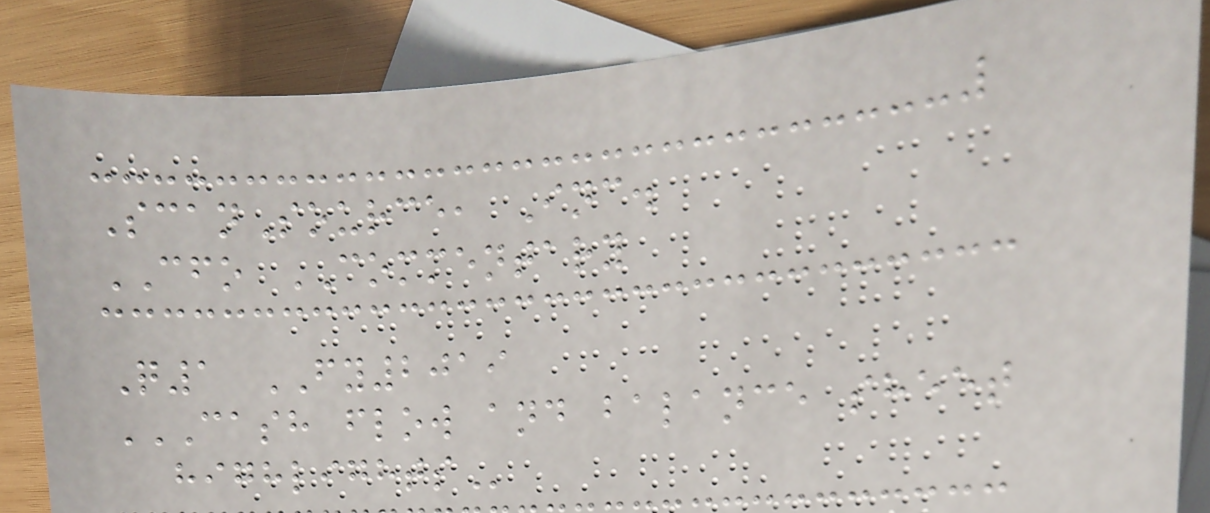ScanSource, Inc.
CFO COMMENTARY
Q1 FY2019
CASH FLOW AND BALANCE SHEET
HIGHLIGHTS
